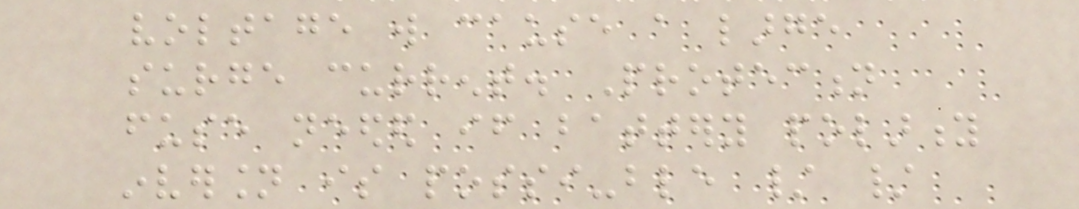voltage will cause a large
surge current. Protection
fuse needed if battery polarity
inversion is possi-ble / /
